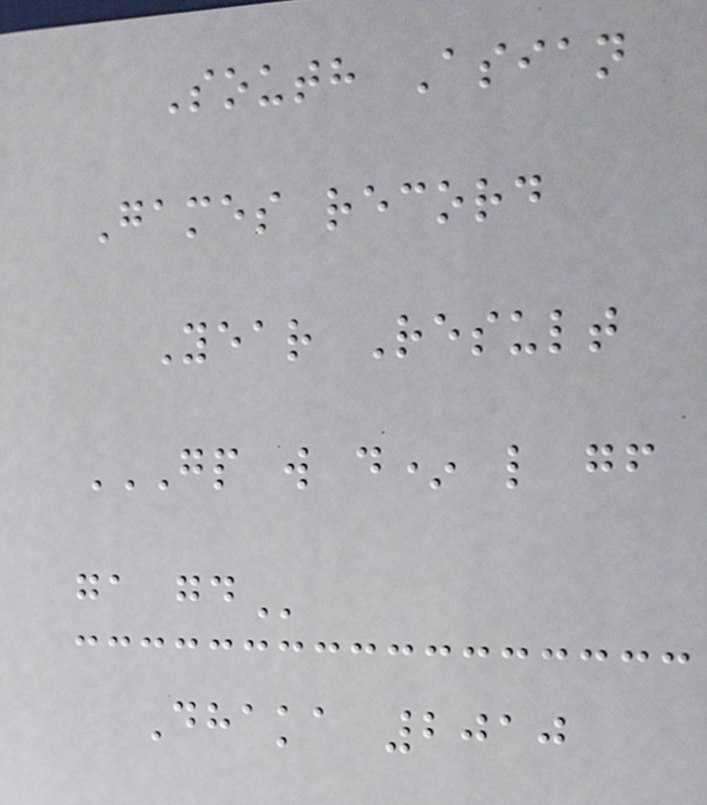South Asian
Games record
Year Result
GP W D* L GF
GA GD
Dhaka 2010
